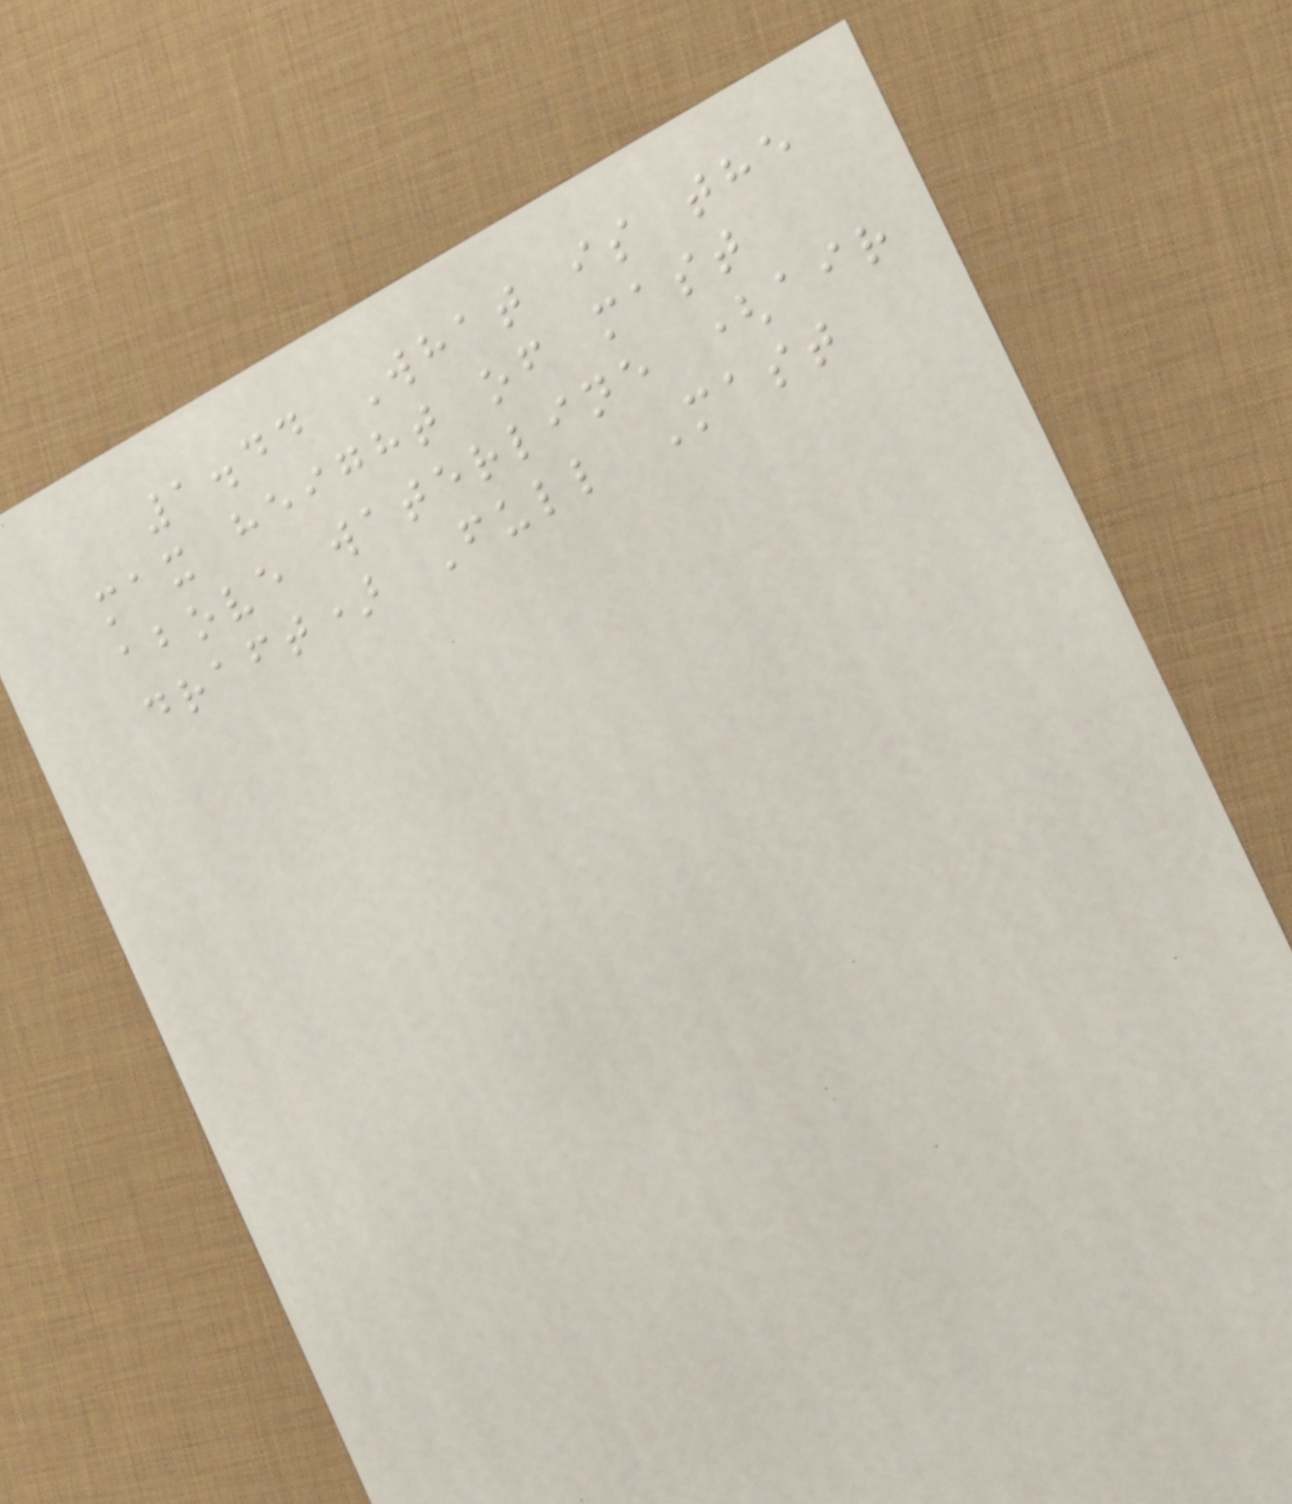1.44 What is the
max height of mast
above waterline (air
draft) Full Mast
